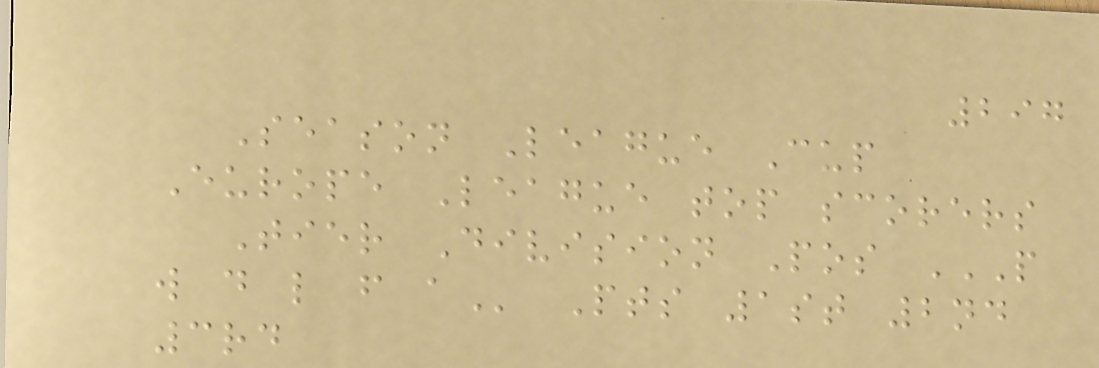297
Season League Cup
Europe League top scorers
Tier Division Pos P
W D L F A Pts 1st 2nd
3rd
